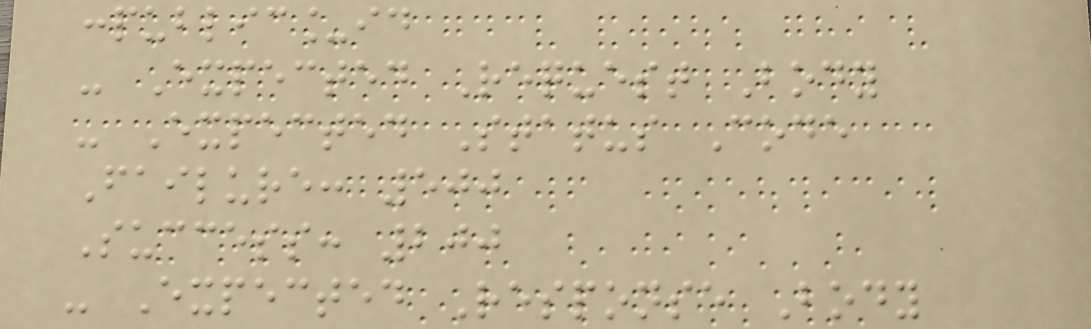:public_id
- Expected Request Body
- Expected Status Code
Failure: 500
Success: 200
- Expected Response Body
